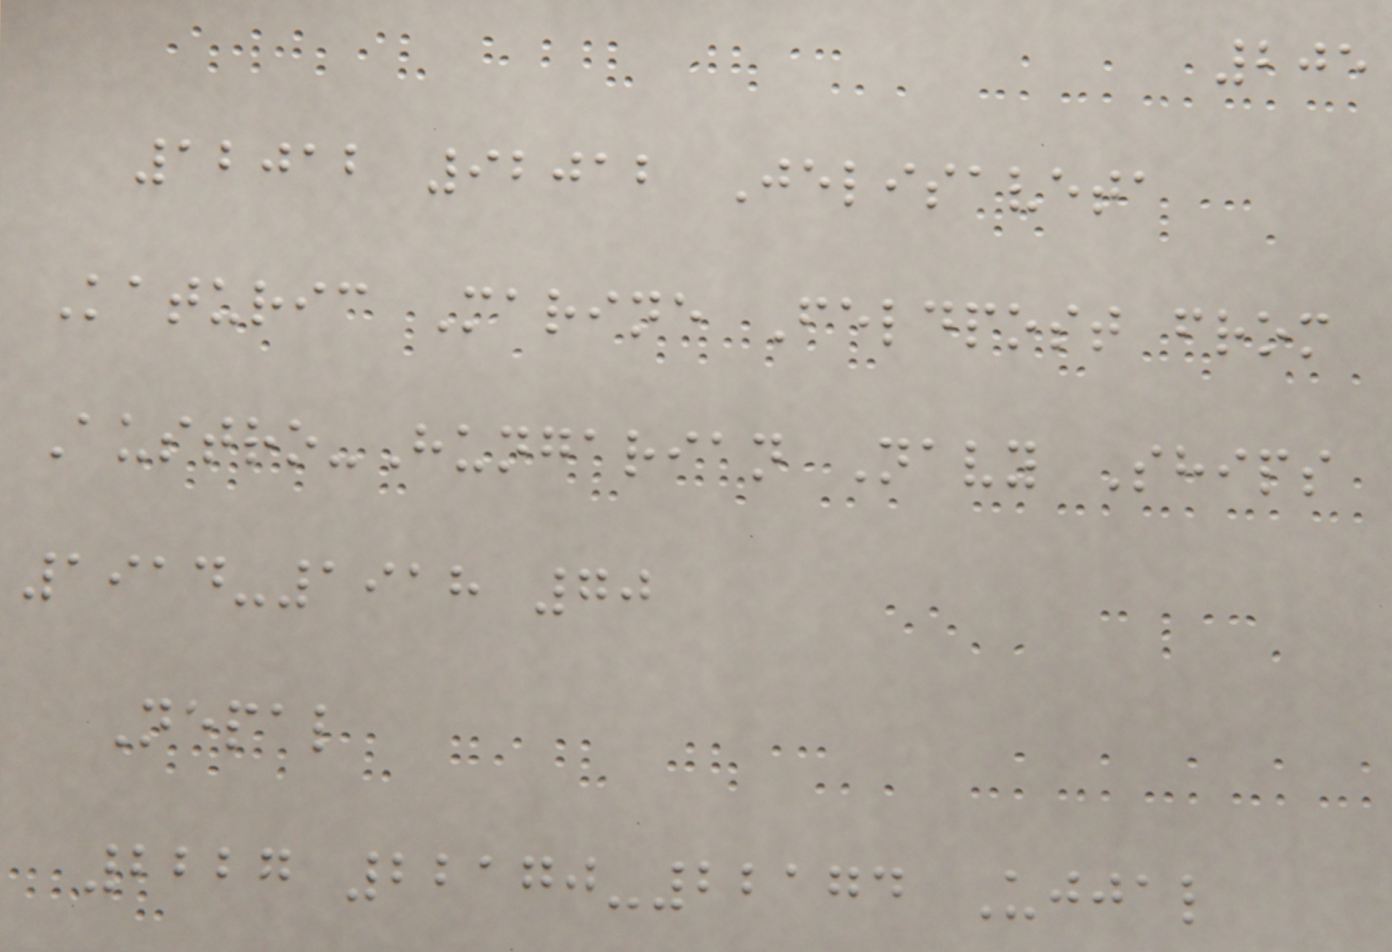205
12012 92012 Jelisaveta
Katuric Marine Feldpost from
Austro-Hungarian Navy Ships
1914-1918 70
Nepal
2227 22170-22174 Ujjal
